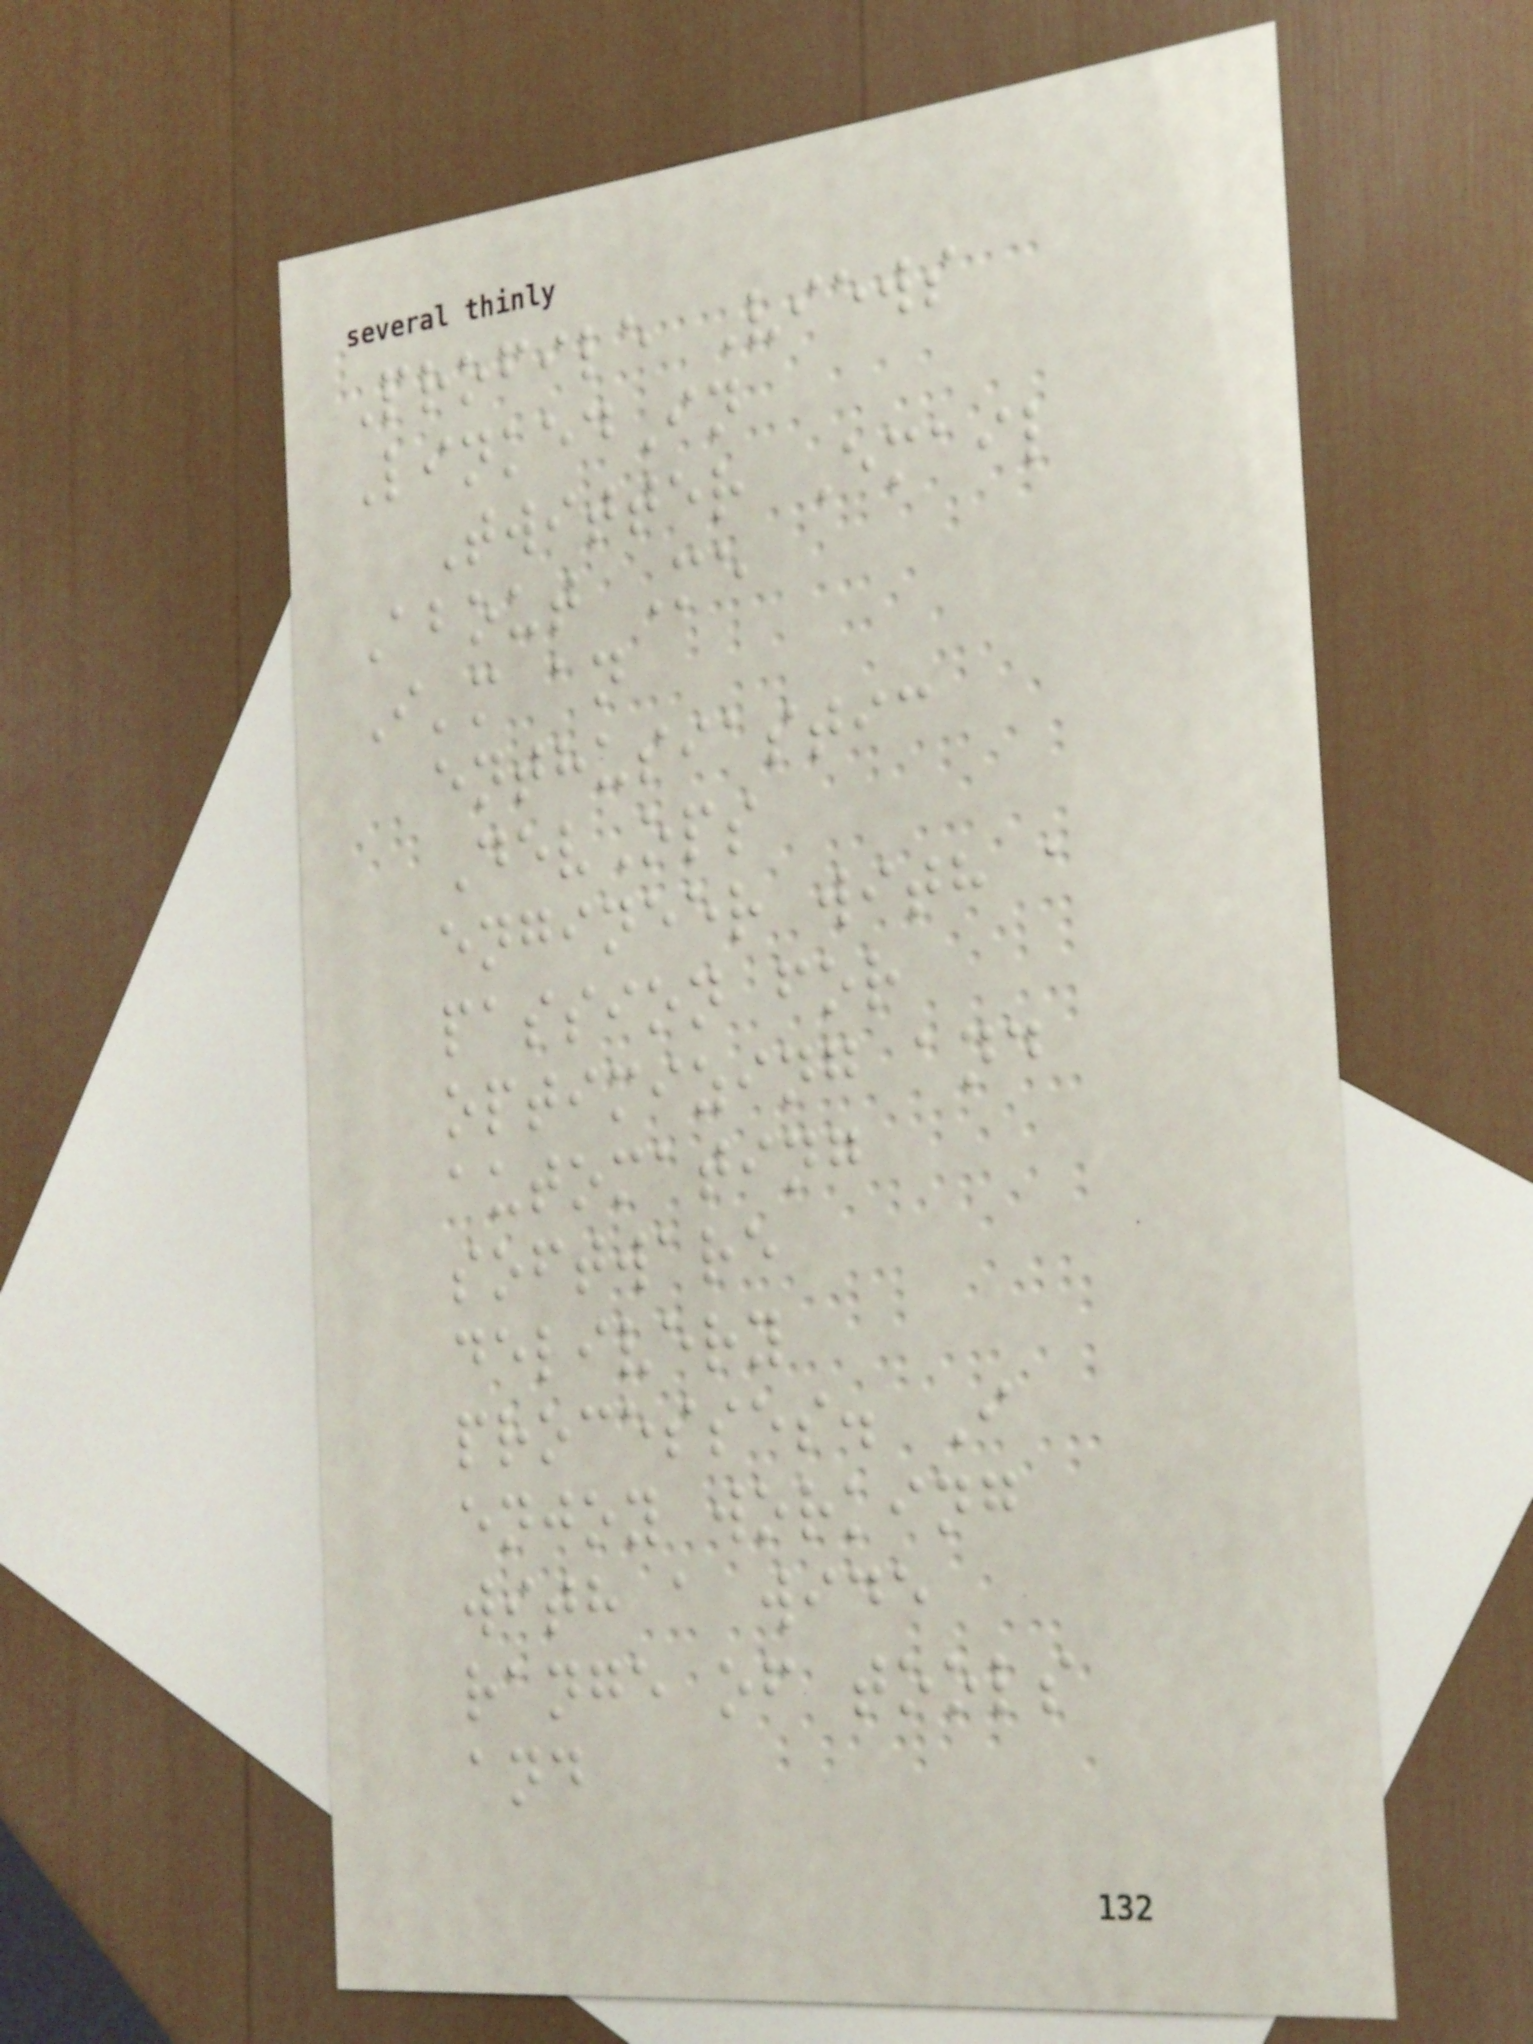Profile Views
LinkedIn
Twitter Email
About Me
I'm an
enthusiastic
DevOps
engineer with a
passion for
optimizing and
automating
software
delivery
processes. I
enjoy working
with a wide
range of tools
and
